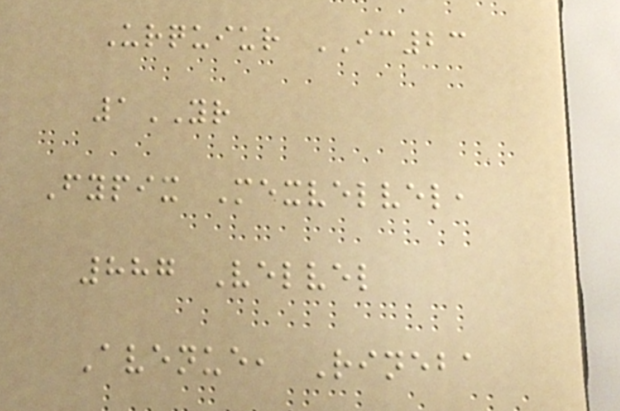Urquiur IC23
1YR
Fypix Mexvelvel,
887 Velvel
Avenue, Rineba
